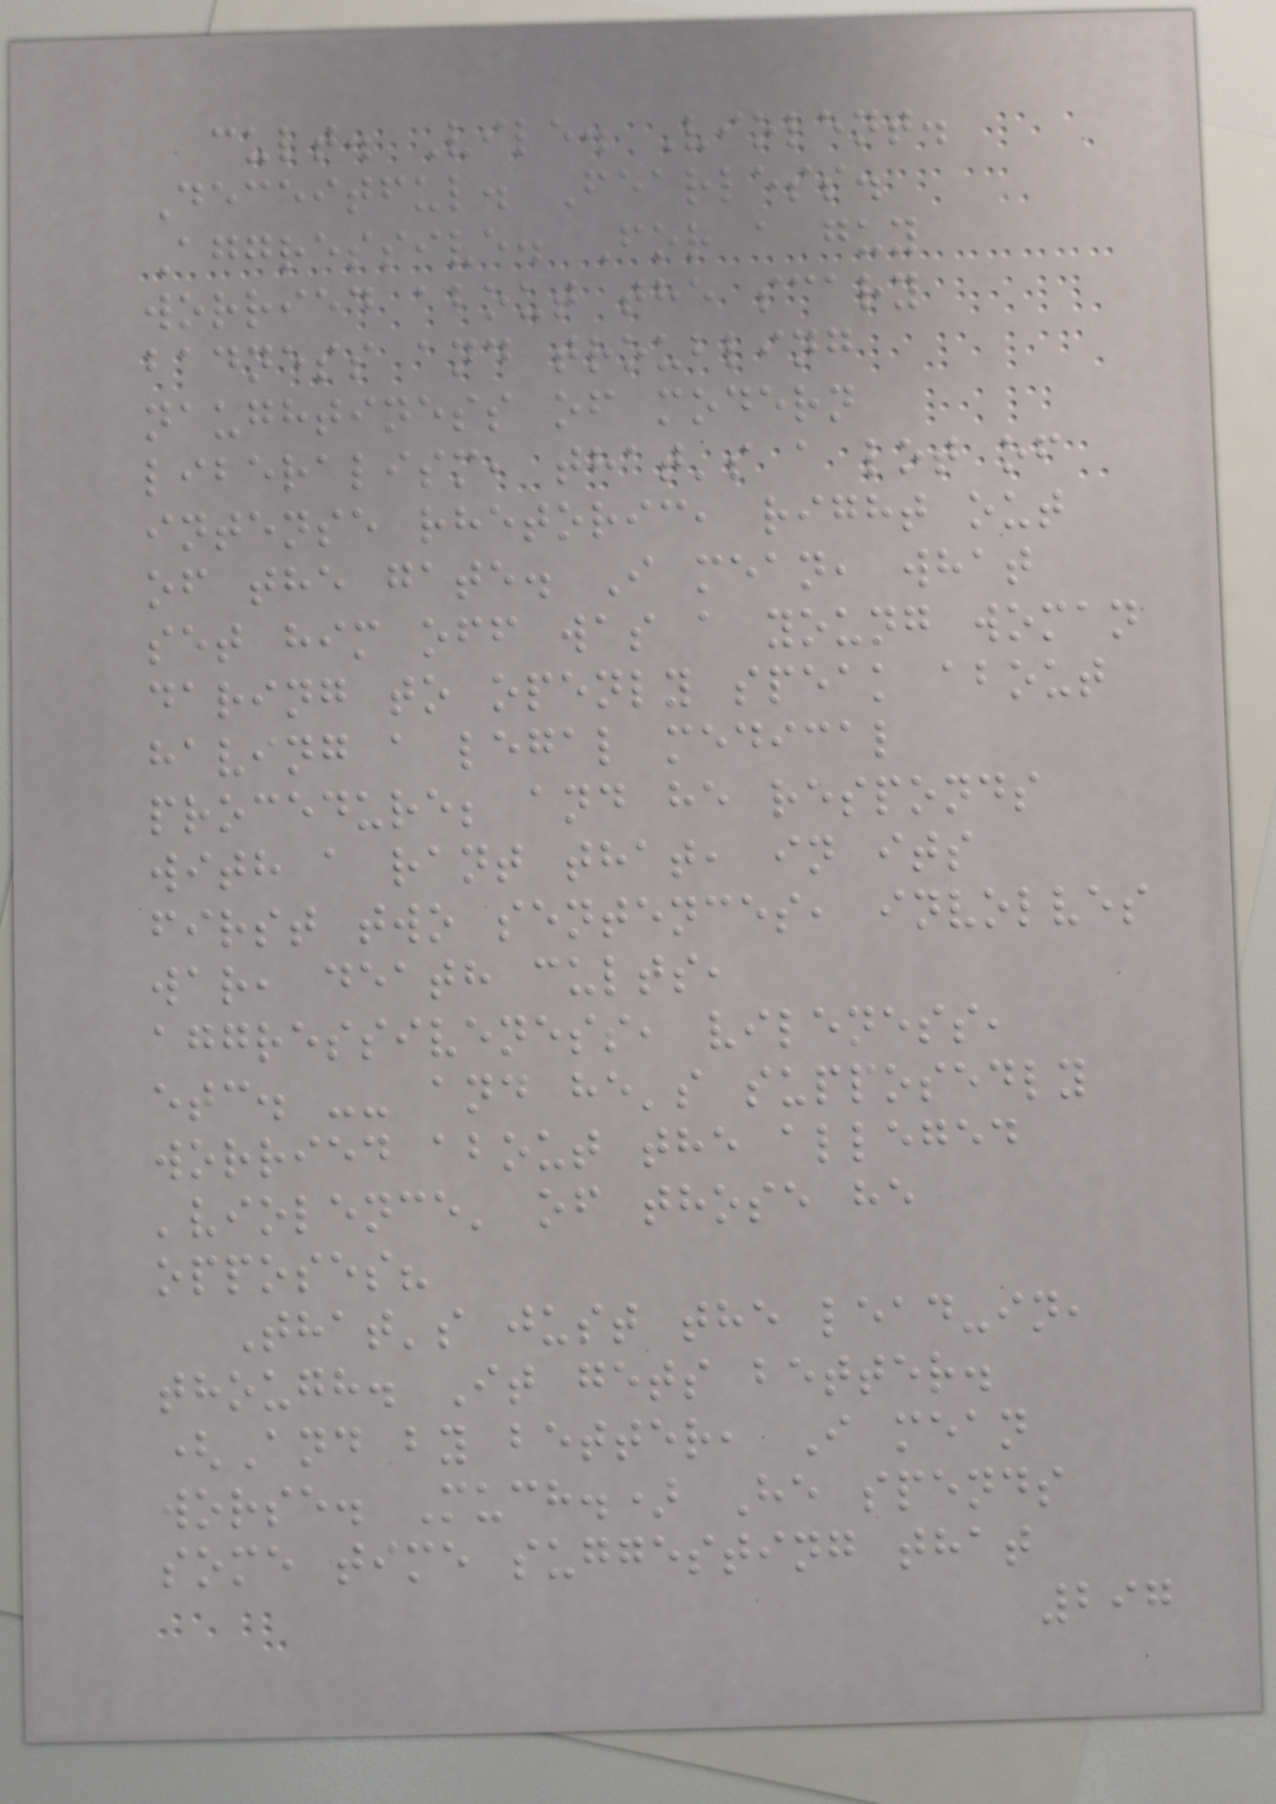cult. Vile. Violent.
Deceitful. Fearless.
Aggressive. For a guy
worried about the scary
badness and troubling
naughtiness of modern
liberalism, that's a lot of
intense rhetoric, right out
of the gate. I mean, what
set him off was a young woman
daring to openly speak about
having a legal medical
procedure; and he responds
with a rant that, in its
first two sentences, involves
war, death cults,
aggressiveness, vileness,
etc. -- and he's supposedly
worried about the alleged
'violence' of those he
opposes?
That's just the lead-in,
though. It gets better.
(And by better, I mean
worse. Much.) He spends
some time suggesting that
297
